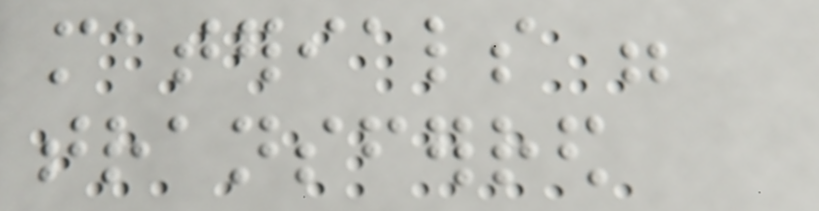materials were
transferred
